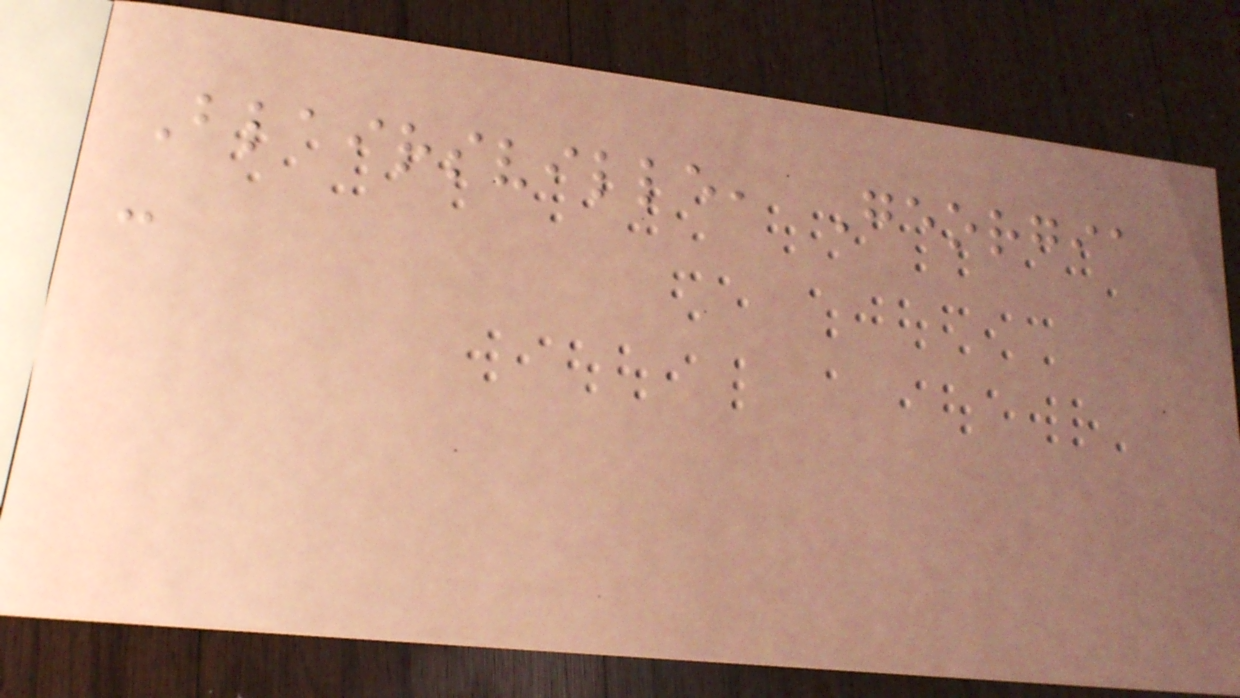Blairsville, Georgia
-
